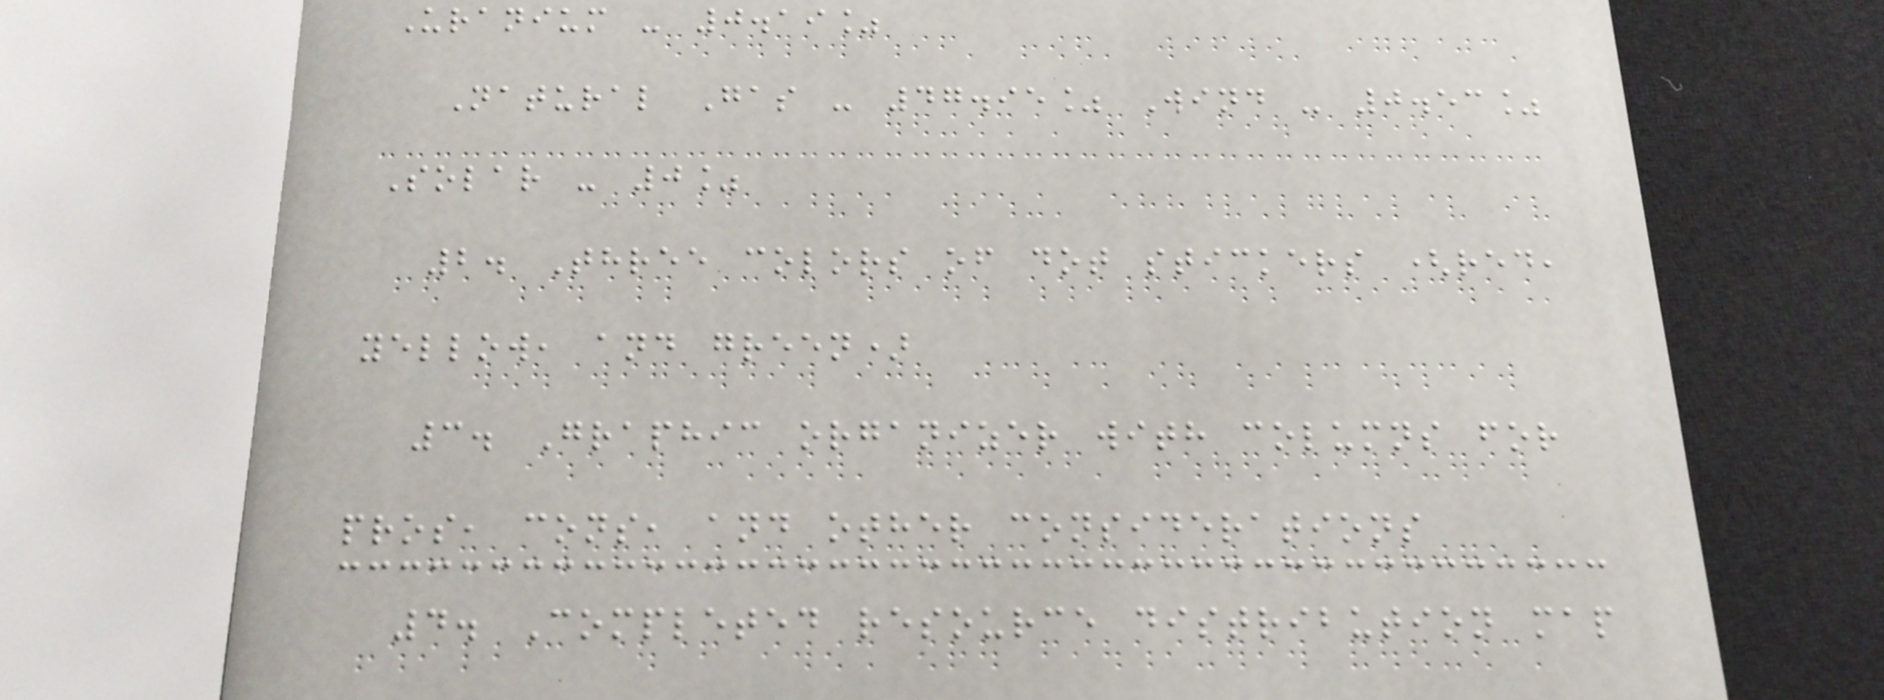Uranium - 0.19%
Natural Gas - 47.95% Wind - 0.53%
Solar - 0%
2. Three colors of dot stickers (red,
yellow, and green)
3. Graphic organizer with columns for
pros, cons, and other considerations
4. Completed resource distribution map
